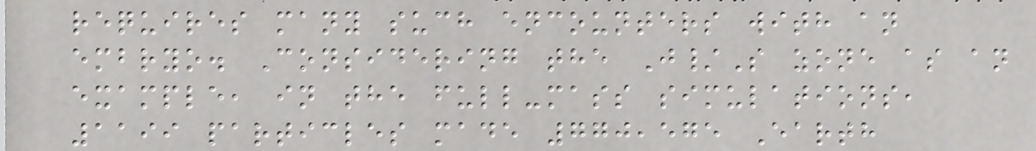requires many such encounters with an
embryo. Considering the J/S zone as an
example, in the full-mass simulations,
1199 particles made 770,575 Earth
